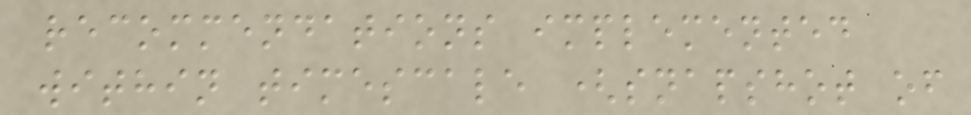recommendations implemented
within timescale (snapshot of
